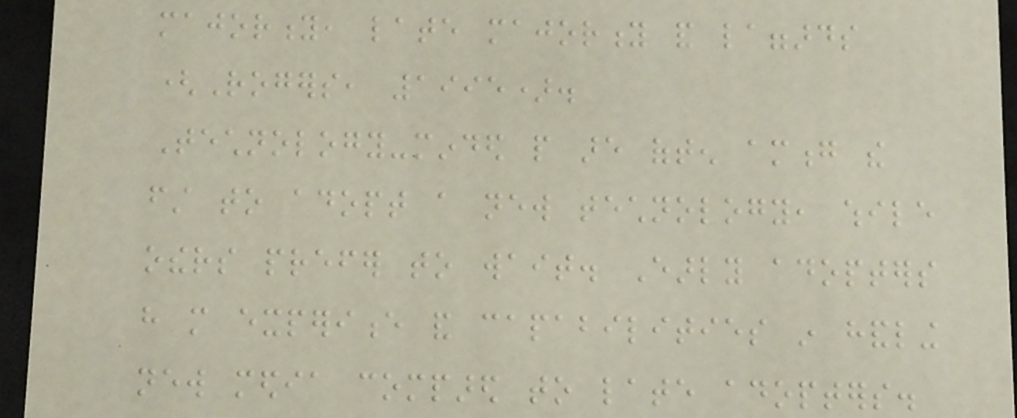majority, late majority and laggards
(Rogers, 1995).
Technology-minded people are often among the
first to adopt a new technology, while
others prefer to wait. Early adopters
have more experience and capabilities in handling
new media compared to late adopters.
